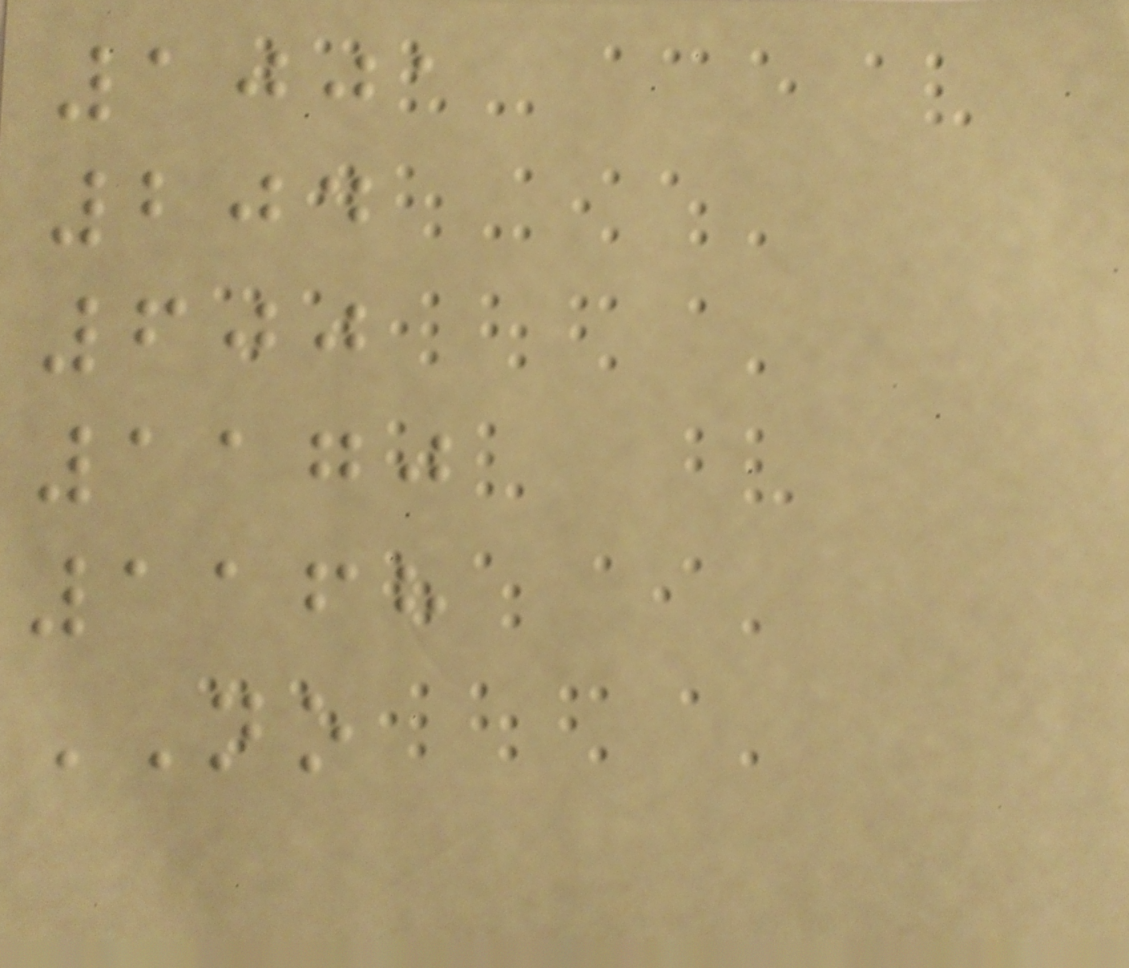1001
204
600
1170
1168
NO
